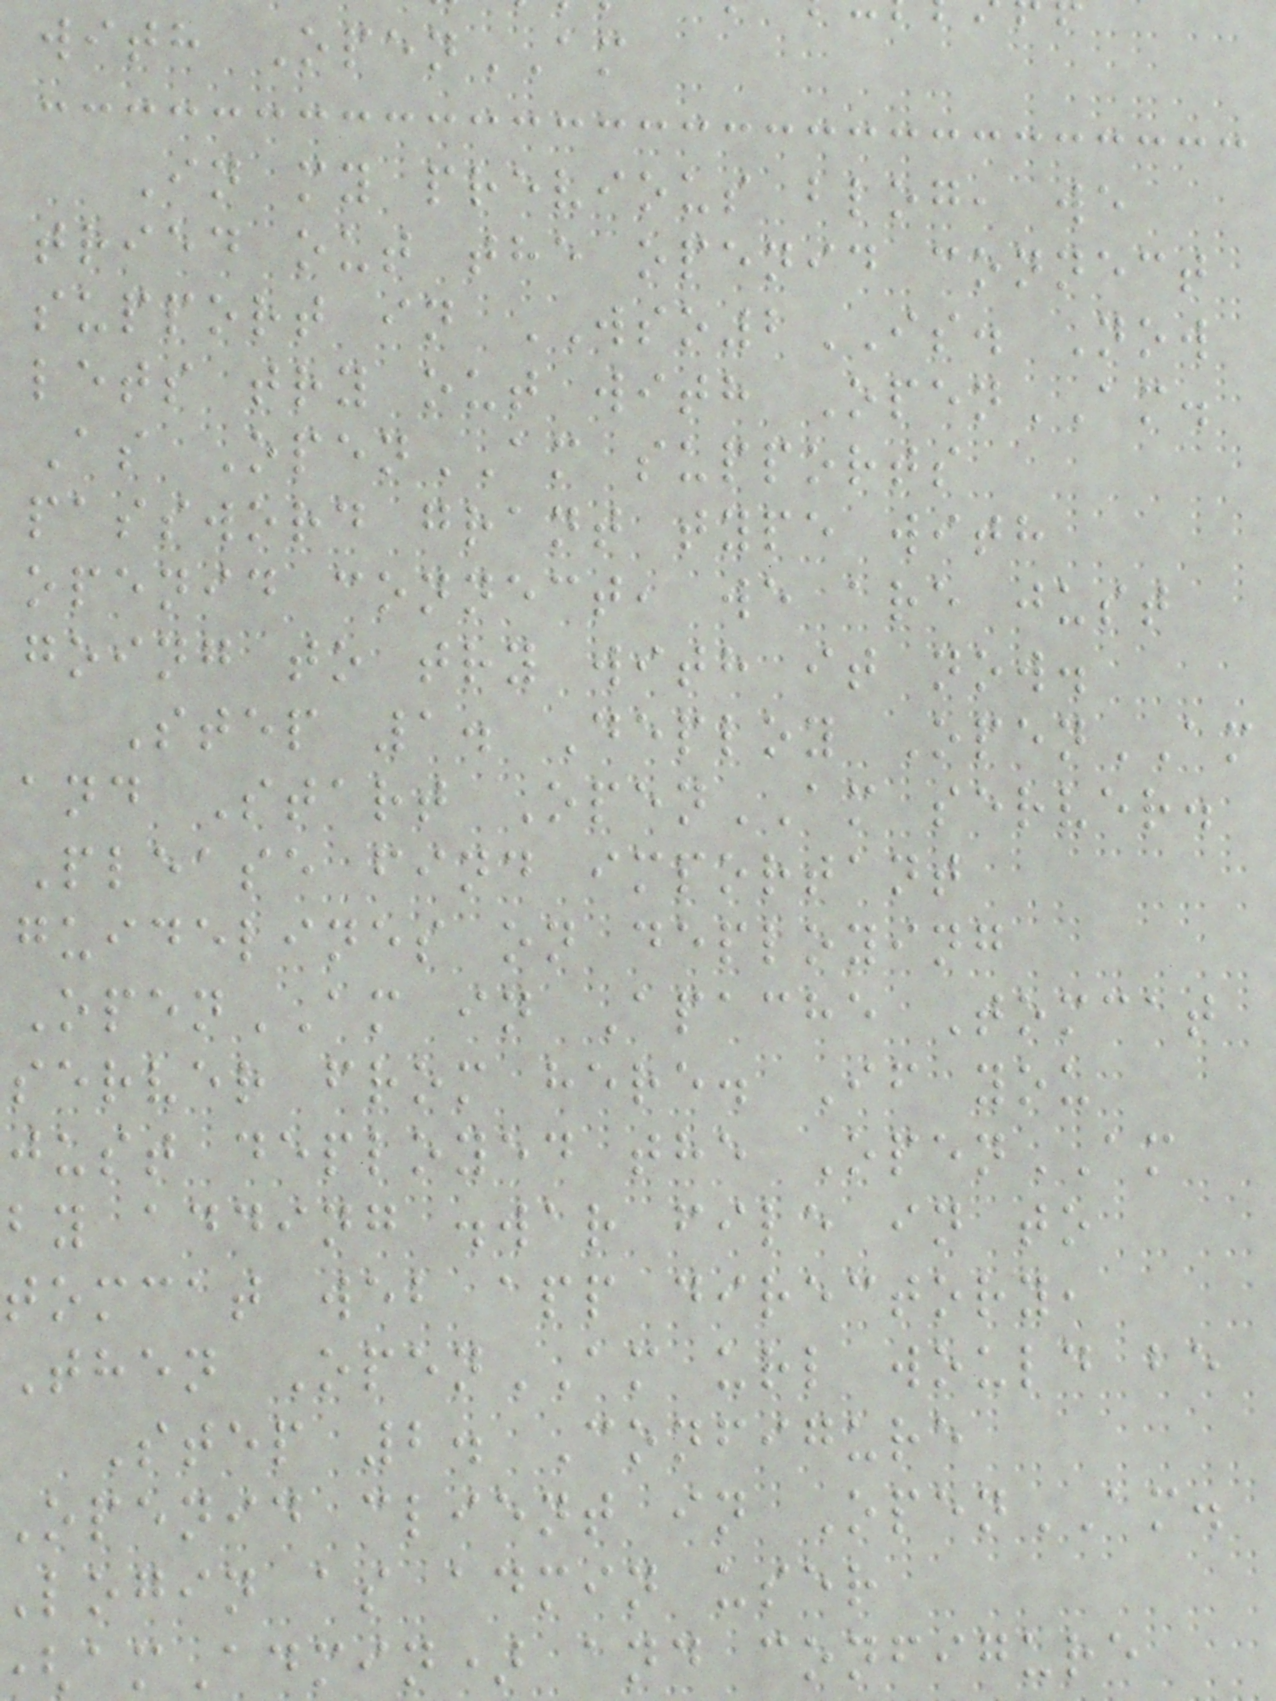with OpenAM
In my previous blog, we
tried out the openid connect
support in WSO2IS. Now
lets try out with OpenAM.
As OpenAM supports
password grant type with
openid connect, we are just
going to try with it now.
Step 1. Deploy OpenAM
and Start OpenAM server.
Please find important
guidelines on deploying
OpenAM in Apache Tomcat
server from here. If you
just deployed the OpenAM
by adding .war file in to
tomcat web app directory,
Then OpenAM url would be
Step 2. Configure
openid client in OpenAM.
login as admin user
amAdmin) and configure
